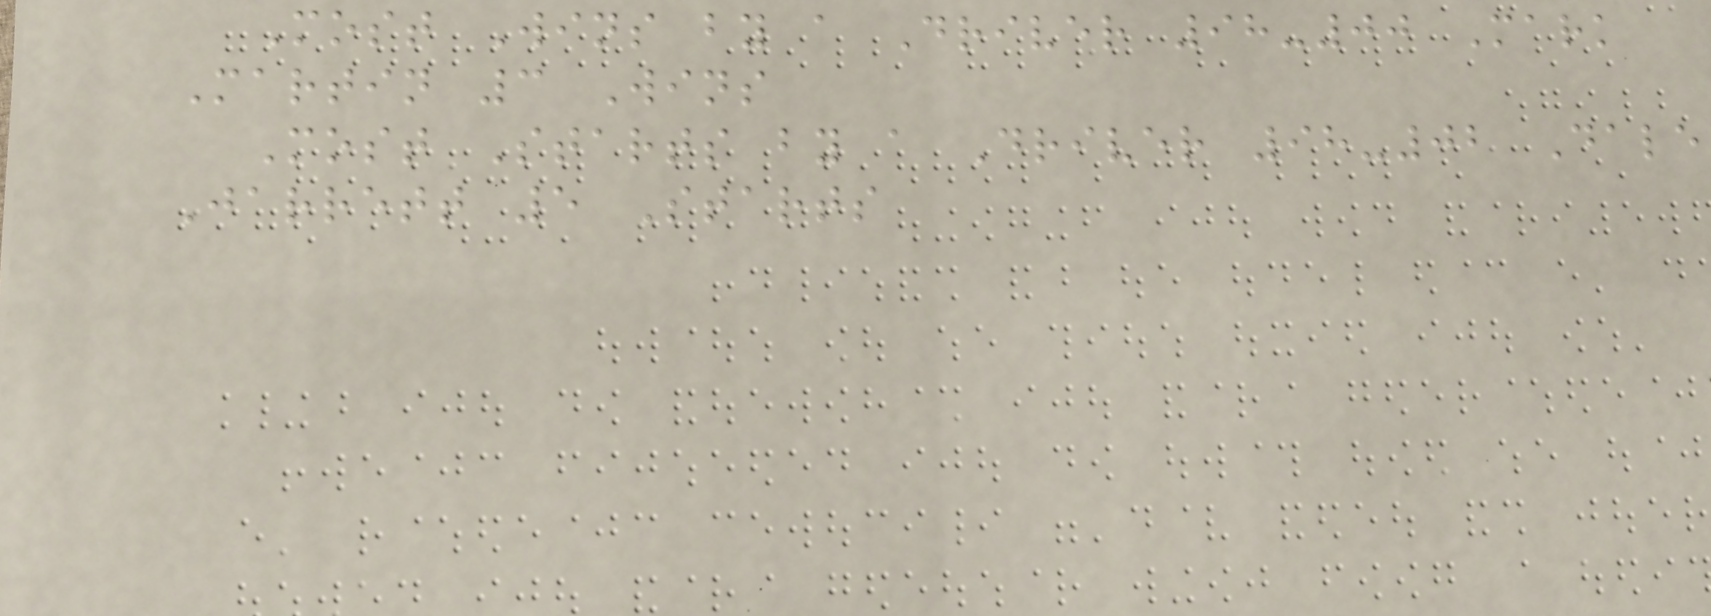Most Wins by a Driver 98-00 Mark
Martin 3 Wins
Most Starts by a Driver 98-02 Dale
Jarrett 5 Starts
